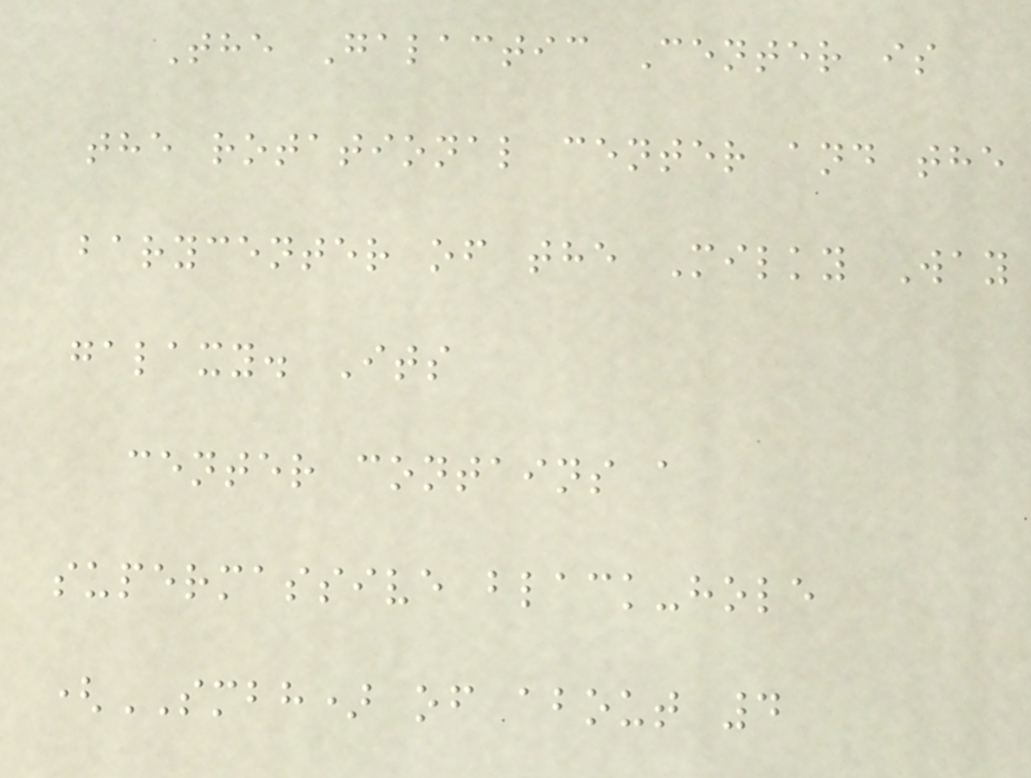The Galactic Center is
the rotational center and the
barycenter of the Milky Way
galaxy. Its
center contains a
supermassive black-hole
(SMBH) of about 4
